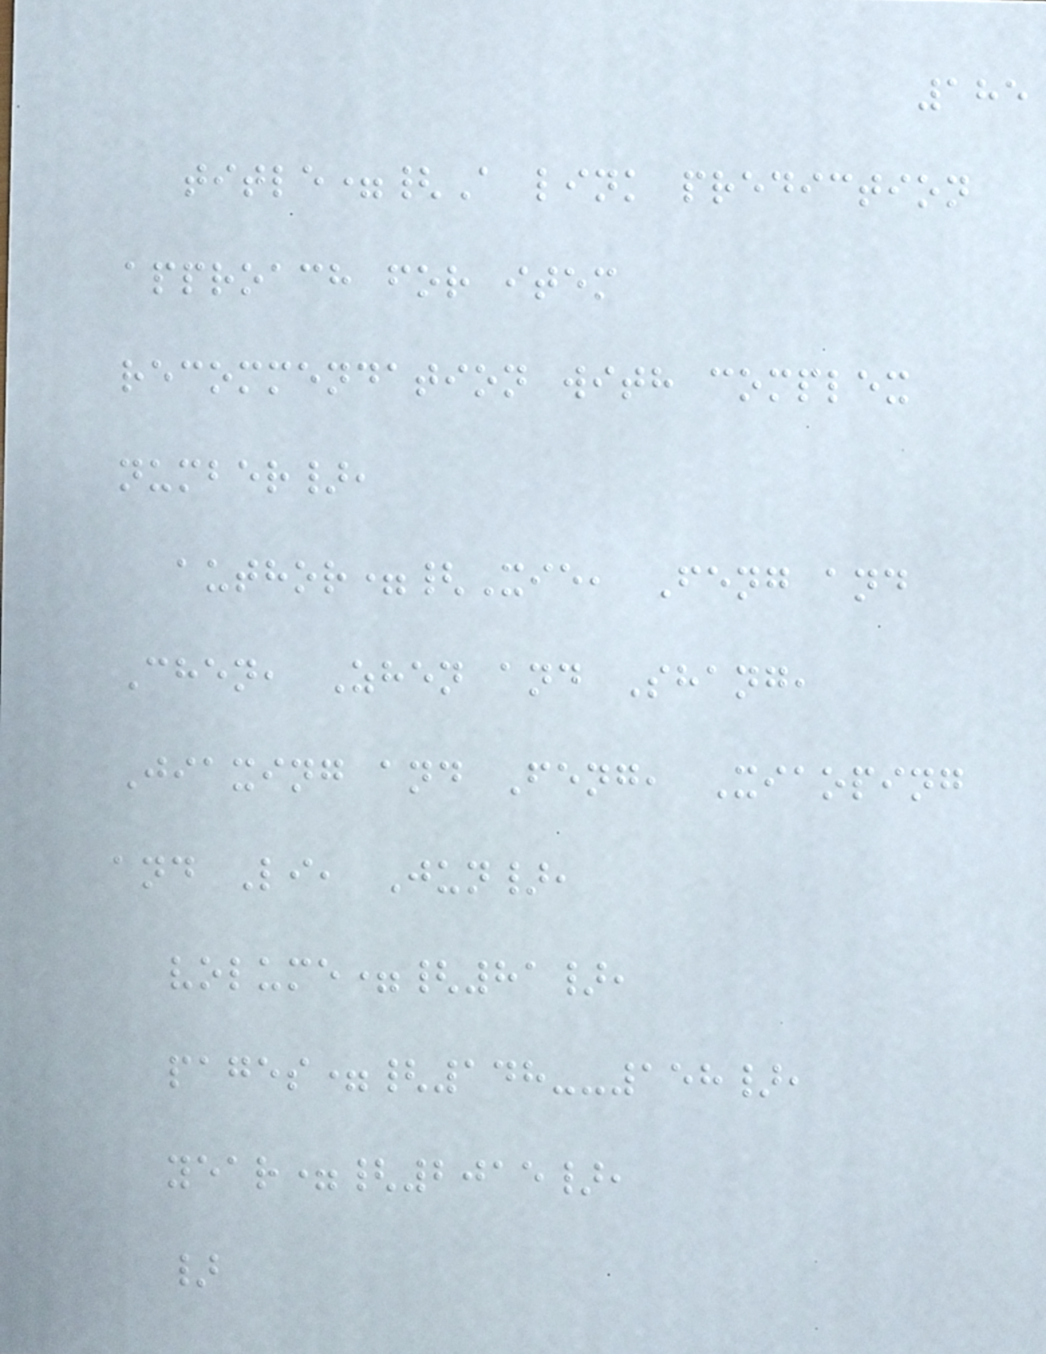185
title={A link prediction
approach for item
recommendation with complex
number},
author={Xie, Feng and
Chen, Zhen and Shang,
Jiaxing and Feng, Xiaoping
and Li, Jun},
volume={81},
pages={148--158},
year={2015},
}
